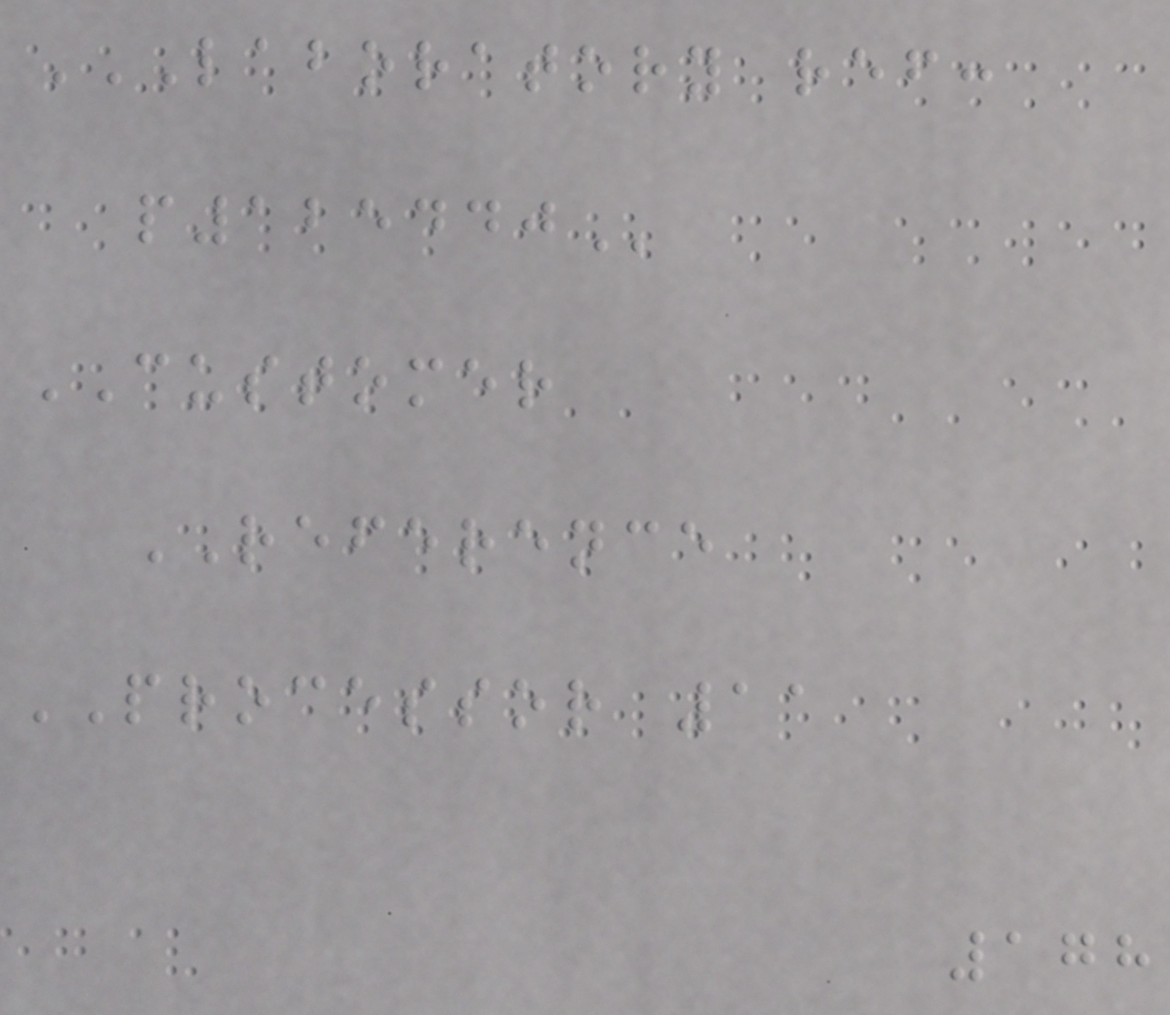LABORATORY REF:
P125440
CUSTOMER
REFERENCE
PROCESSOR 11
178
